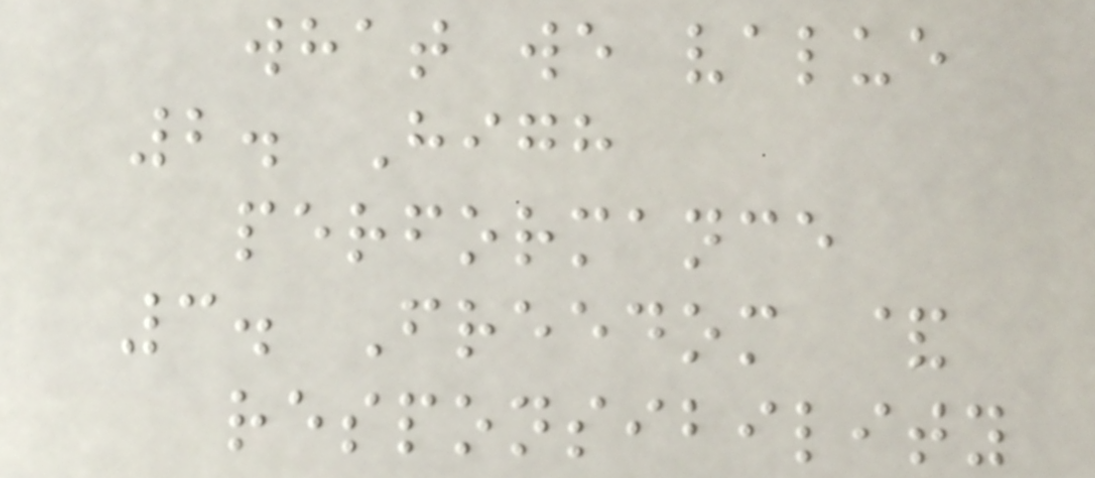what we value
2. High
performance
3. Freedom &
responsibility
